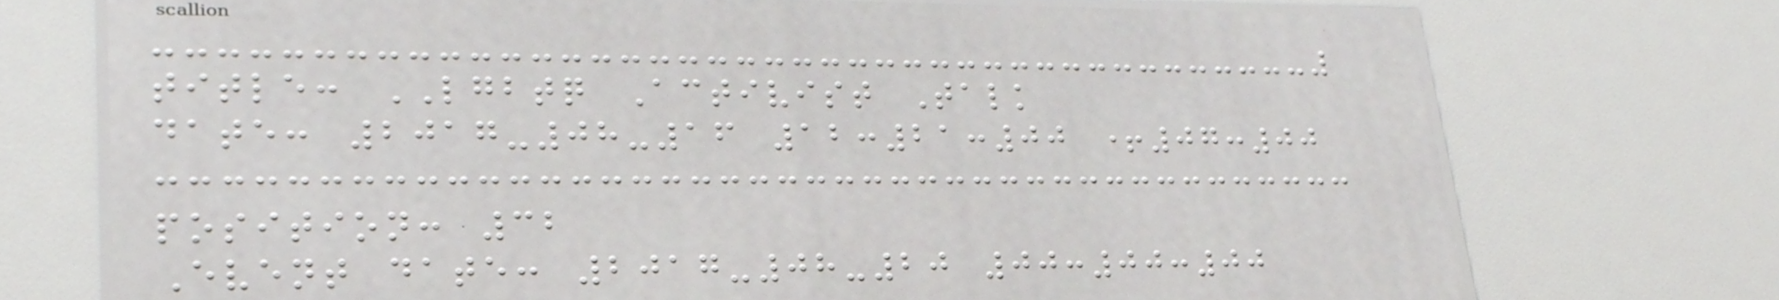title: LGBTQ Activist Talk
date: 2017-08-16 12:21:00 +07:00
position: 32
Event date: 2017-08-20 00:00:00
